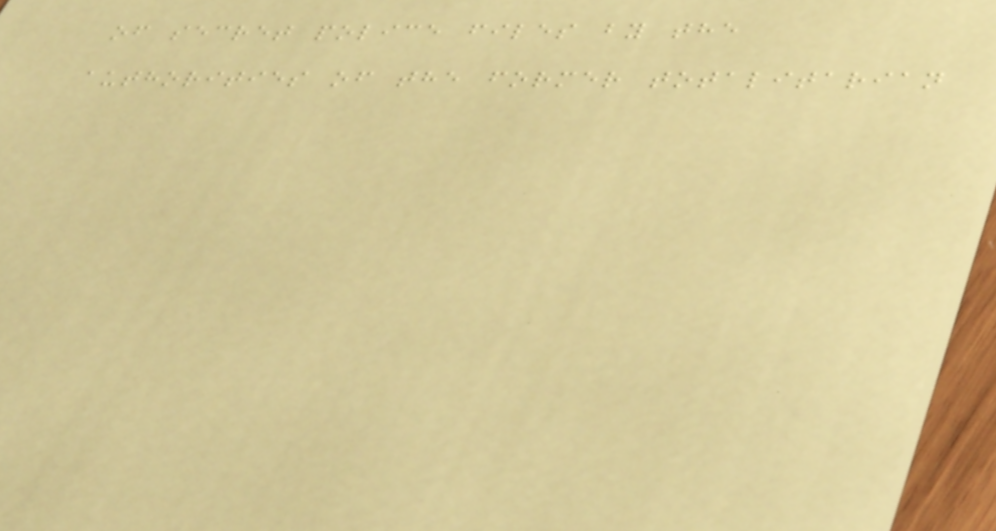of secret police files by the
authorities of the former totalitarian
